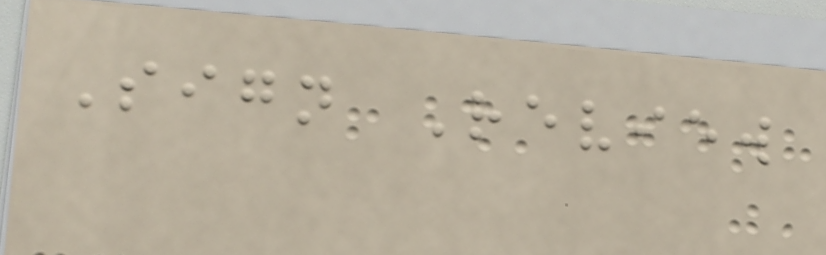Sign Review
